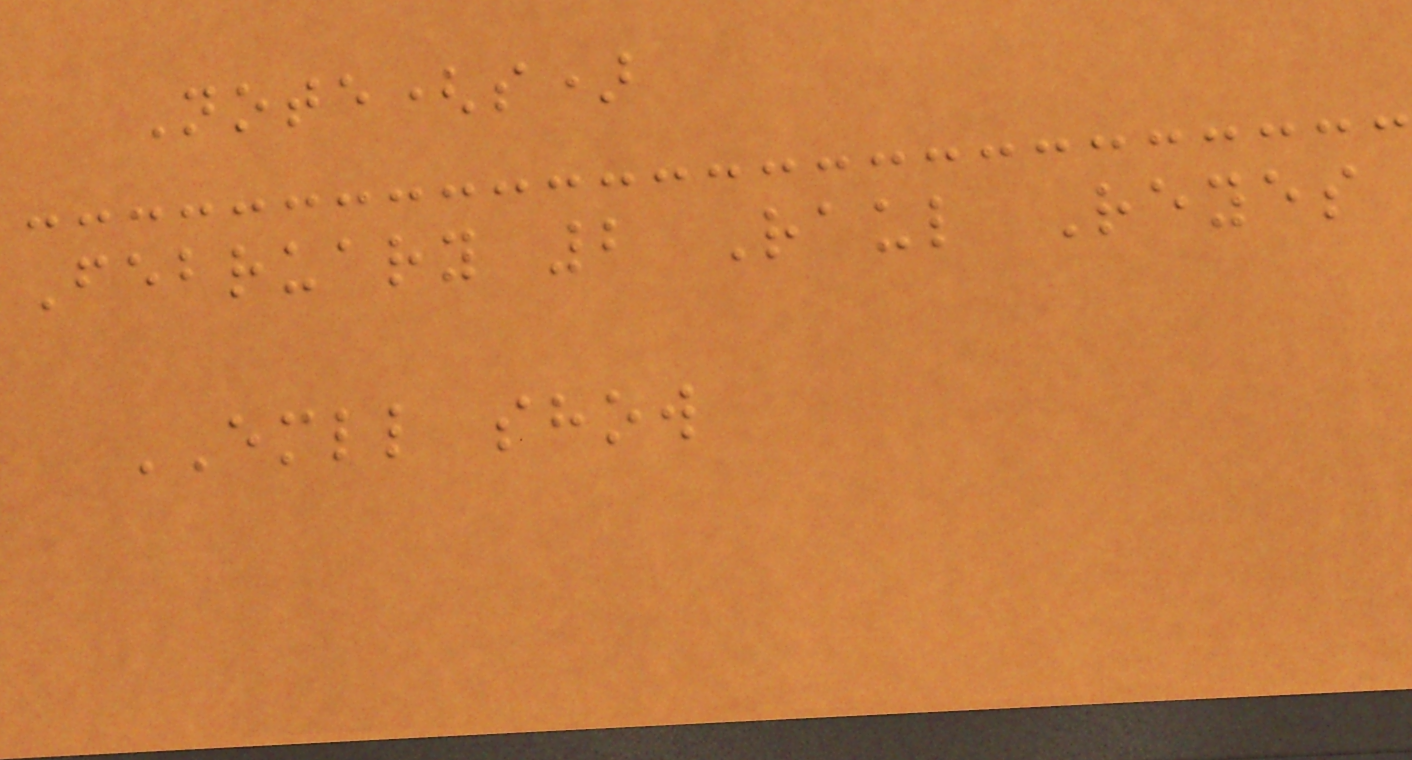Note(s)
February 2 Raul Reyes
EMLL show
